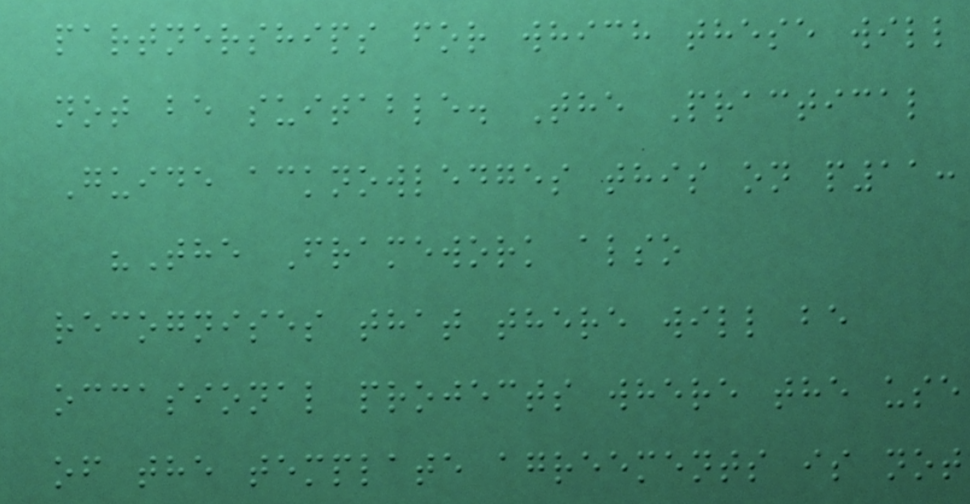partnerships for which these will
not be suitable. The Practical
Guide acknowledges this on p11:
"The Framework also
recognises that there will be
occasional projects where the use
of the template agreements is not
